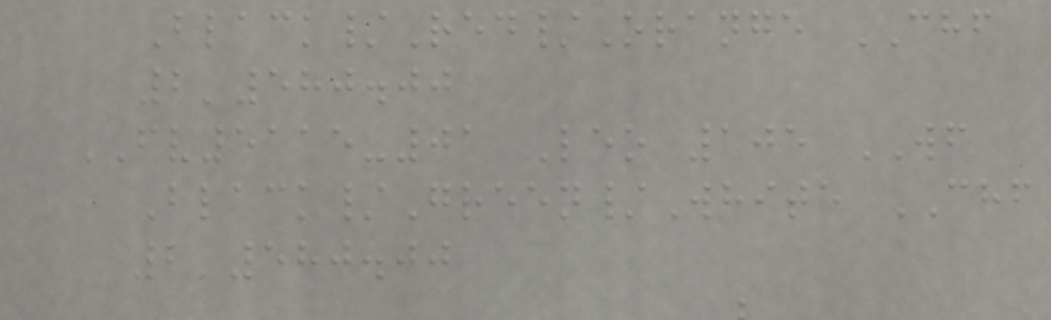Black/Red/Orange CHF
2'580.00
FV5115-01 Leo 105 WF
Black/Green/White CHF
2'580.00
